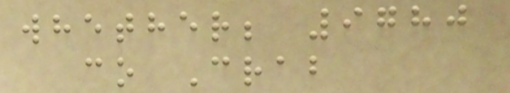whether; 9780
co Crab
